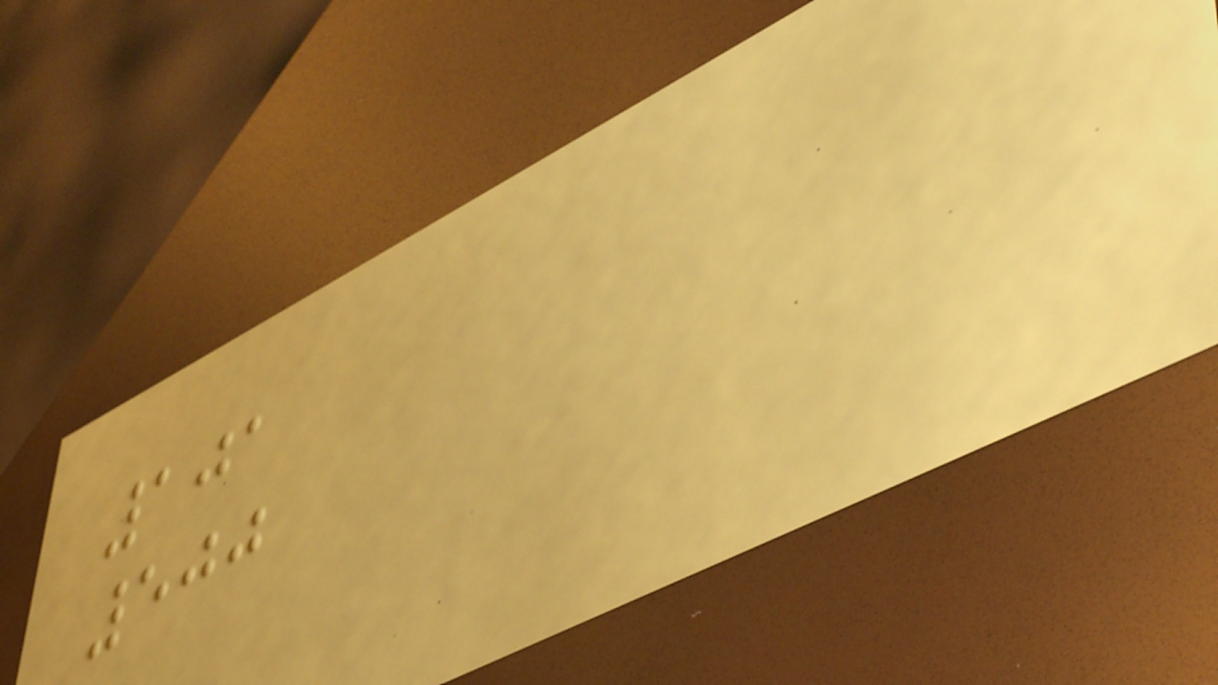101
500
